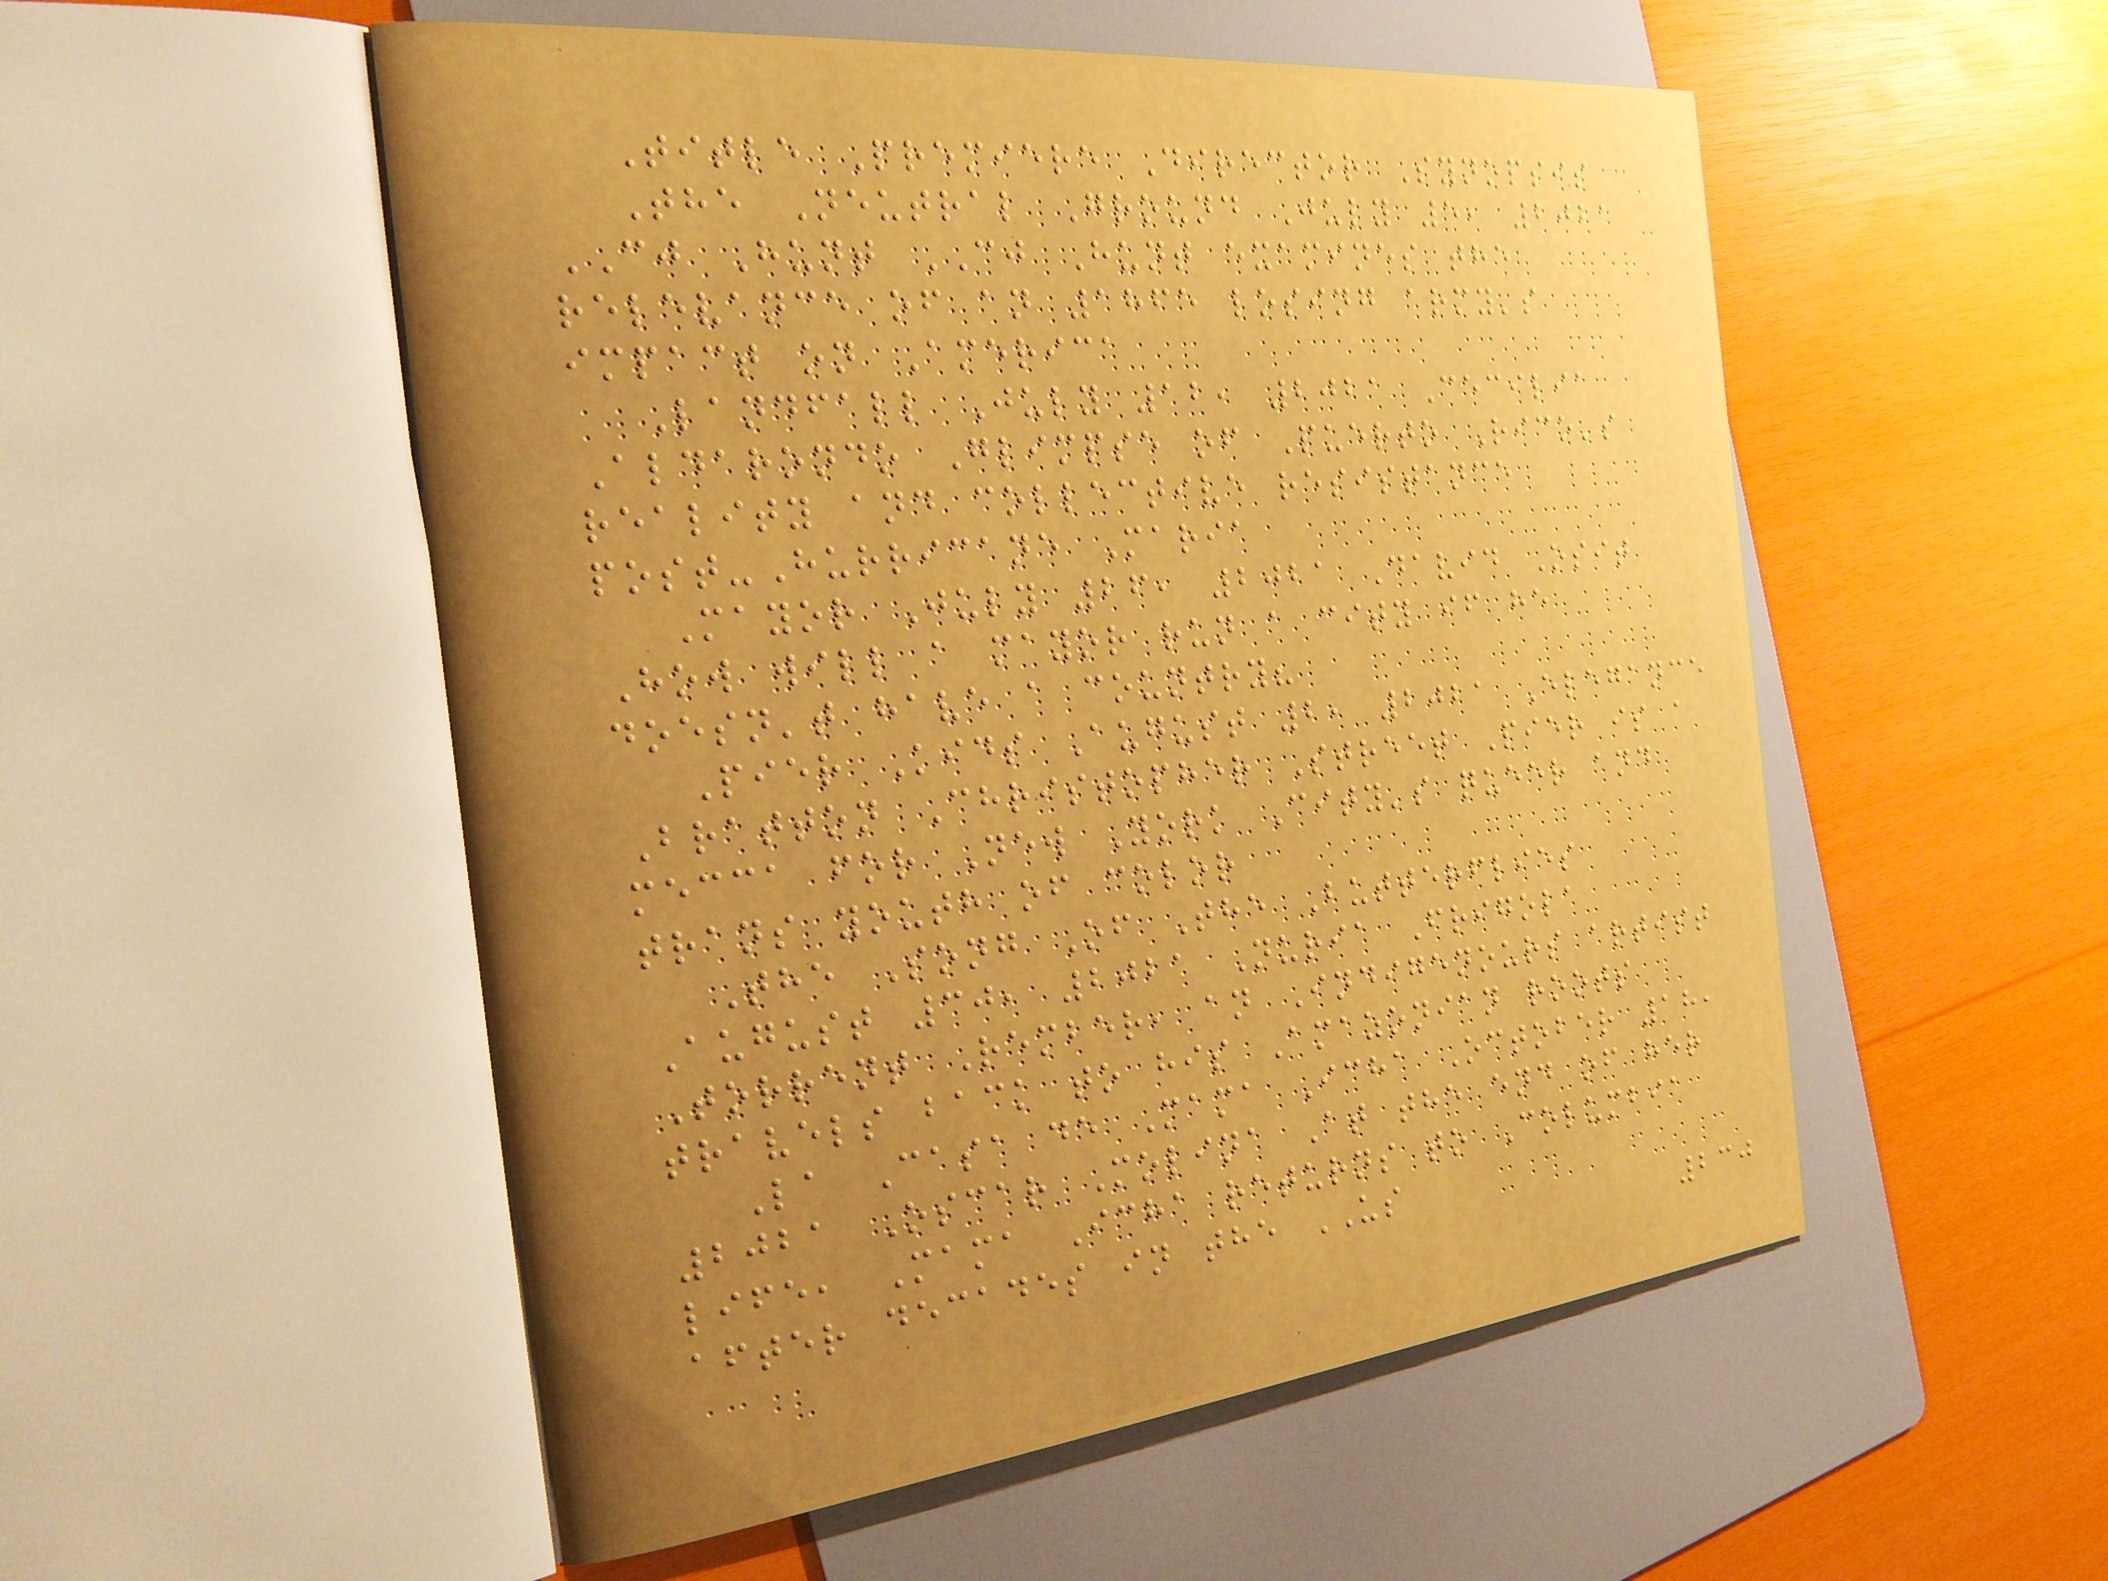Title Premiere Director Synopsis
The Neutral Ground July 5, 2021
CJ Hunt CJ Hunt examines the
relevance of an 1865 losing army's
impact on America
Landfall July 12, 2021 Cecilia
Aldarondo Glimpse of Puerto Rico's
reality and collective resistance
post-Hurricane Maria
Mayor July 26, 2021 David Osit
How will a mayor run a city if he
doesn't have a country?
Pier Kids August 2, 2021 Elegance
Bratton Christopher Street Pier is a
mecca for New York City's queer and
trans youth of color
The Song Of The Butterflies
August 30, 2021 Nuria Frigola
Torrent Rember, an Indigenours artist
travels back to his Amazonian roots
La Casa de Mama Icha October 18,
2021 Oscar Molina At the end of her
life, Mama Icha returns to Columbia
after decades in the US
230
